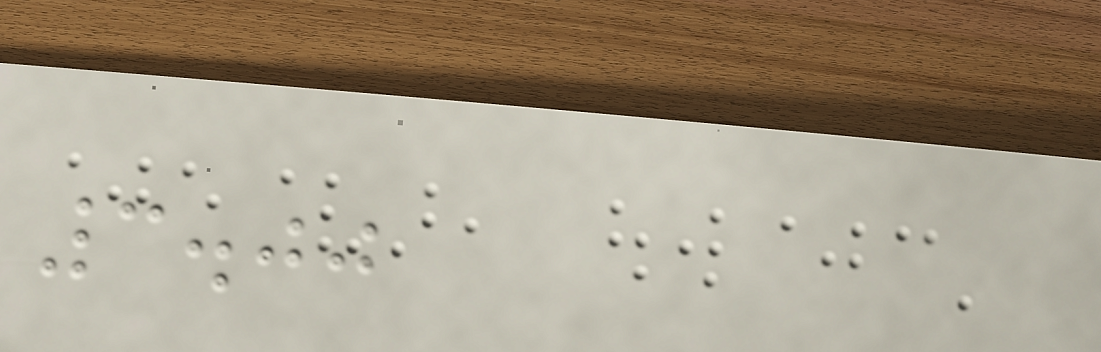3.00
